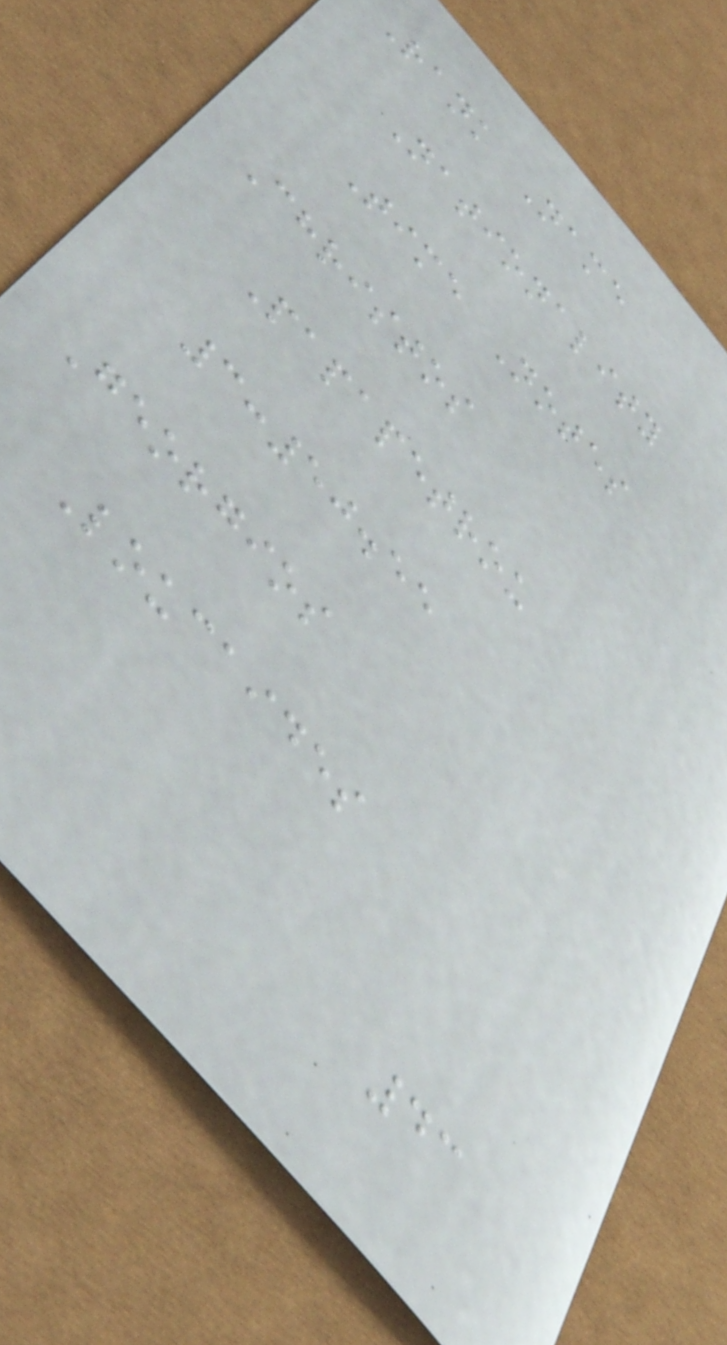Rank Name
Nationality
Time Notes
Christos
Papapetrou
3:50.55
Georgios
Loucaides
43
